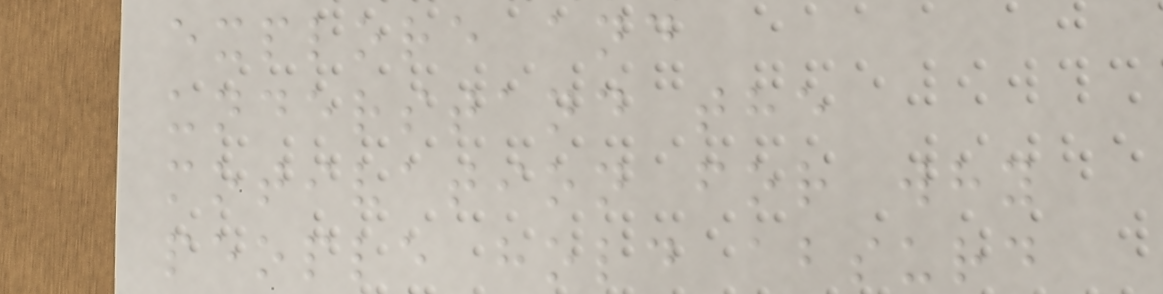explore and
understand the
motivation for why
people hold absurd
